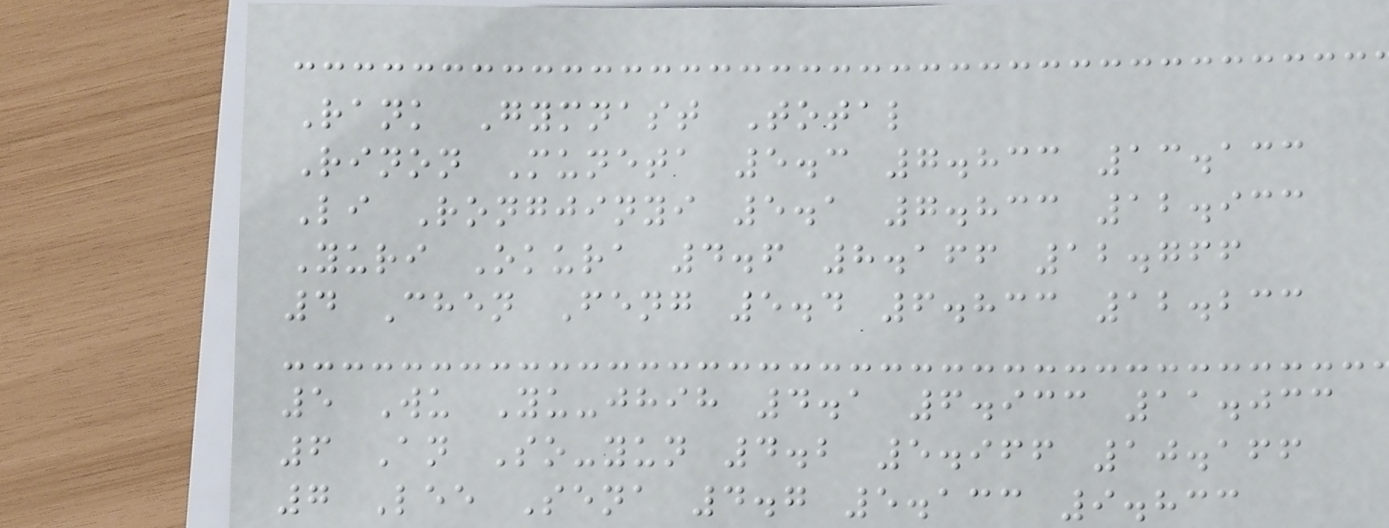Rank Gymnast Total
Rinon Muneta 5.3 7.833 13.133
Li Rongjinyi 5.1 7.833 12.933
Yuri Okura 4.6 8.166 12.766
4 Chen Feng 5.4 6.833 12.233
5 Wu Yu-jhih 4.1 6.933 11.033
6 An So-yun 4.2 5.966 10.166
7 Lee Sena 4.7 5.133 9.833
